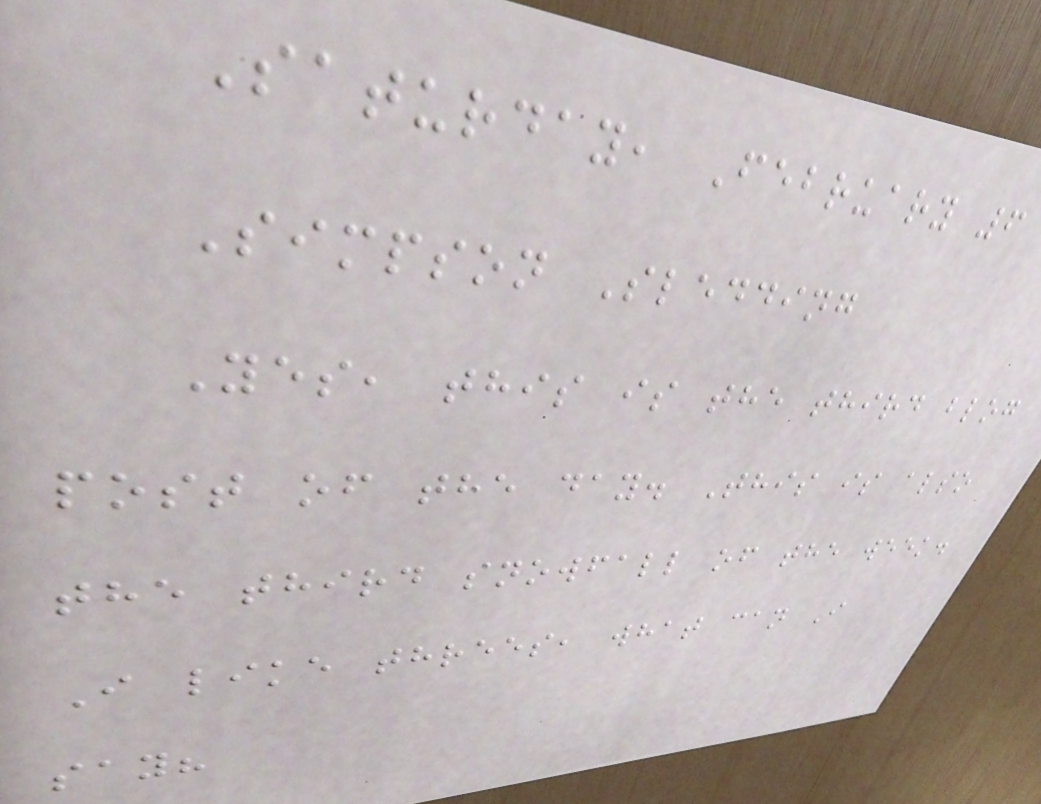Saturday, February 6
Simpson Sledding
Yes, this is the third blog
post of the day. This is also
the third snowfall of the week.
I like threes, what can I
say?
